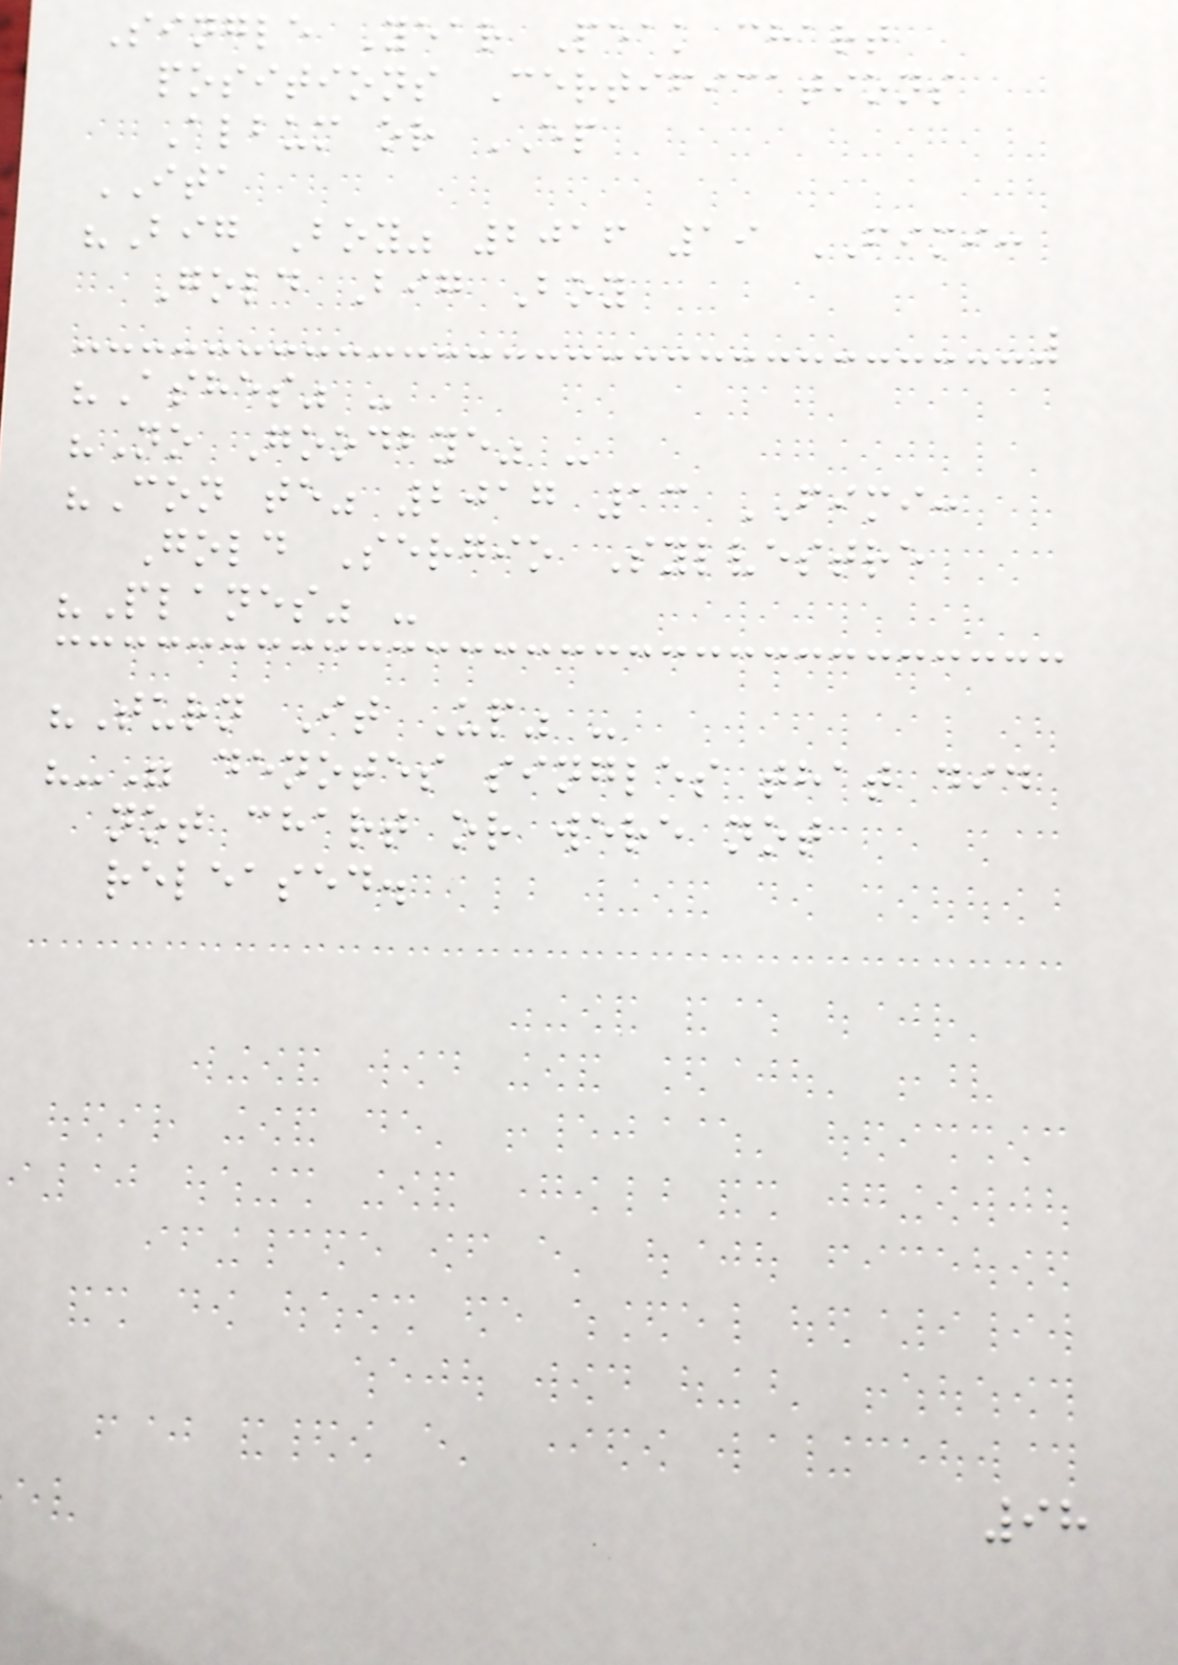Single Year Peak chart
positions Certifications
Album or EP
ITA
"Big Boy" 2016 19 FIMI:
Gold Big Boy
"Ashes" -
"No Goodbye" -
"Con te" 2017 13 FIMI:
Gold Sergio Sylvestre
"Planes" -
"Turn It Up" -
"-" denotes singles that did
not chart or were not
released.
98
